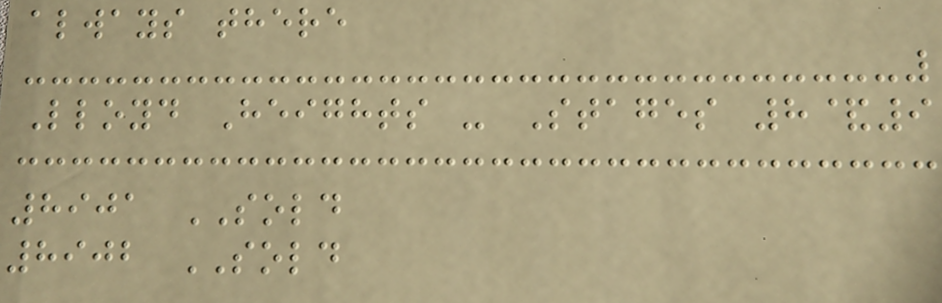always there
Lloyd Heights - Stages 8&9
8901 SOLD
8902 SOLD
